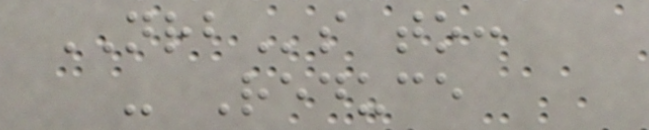NRBs to:
- Reduce
